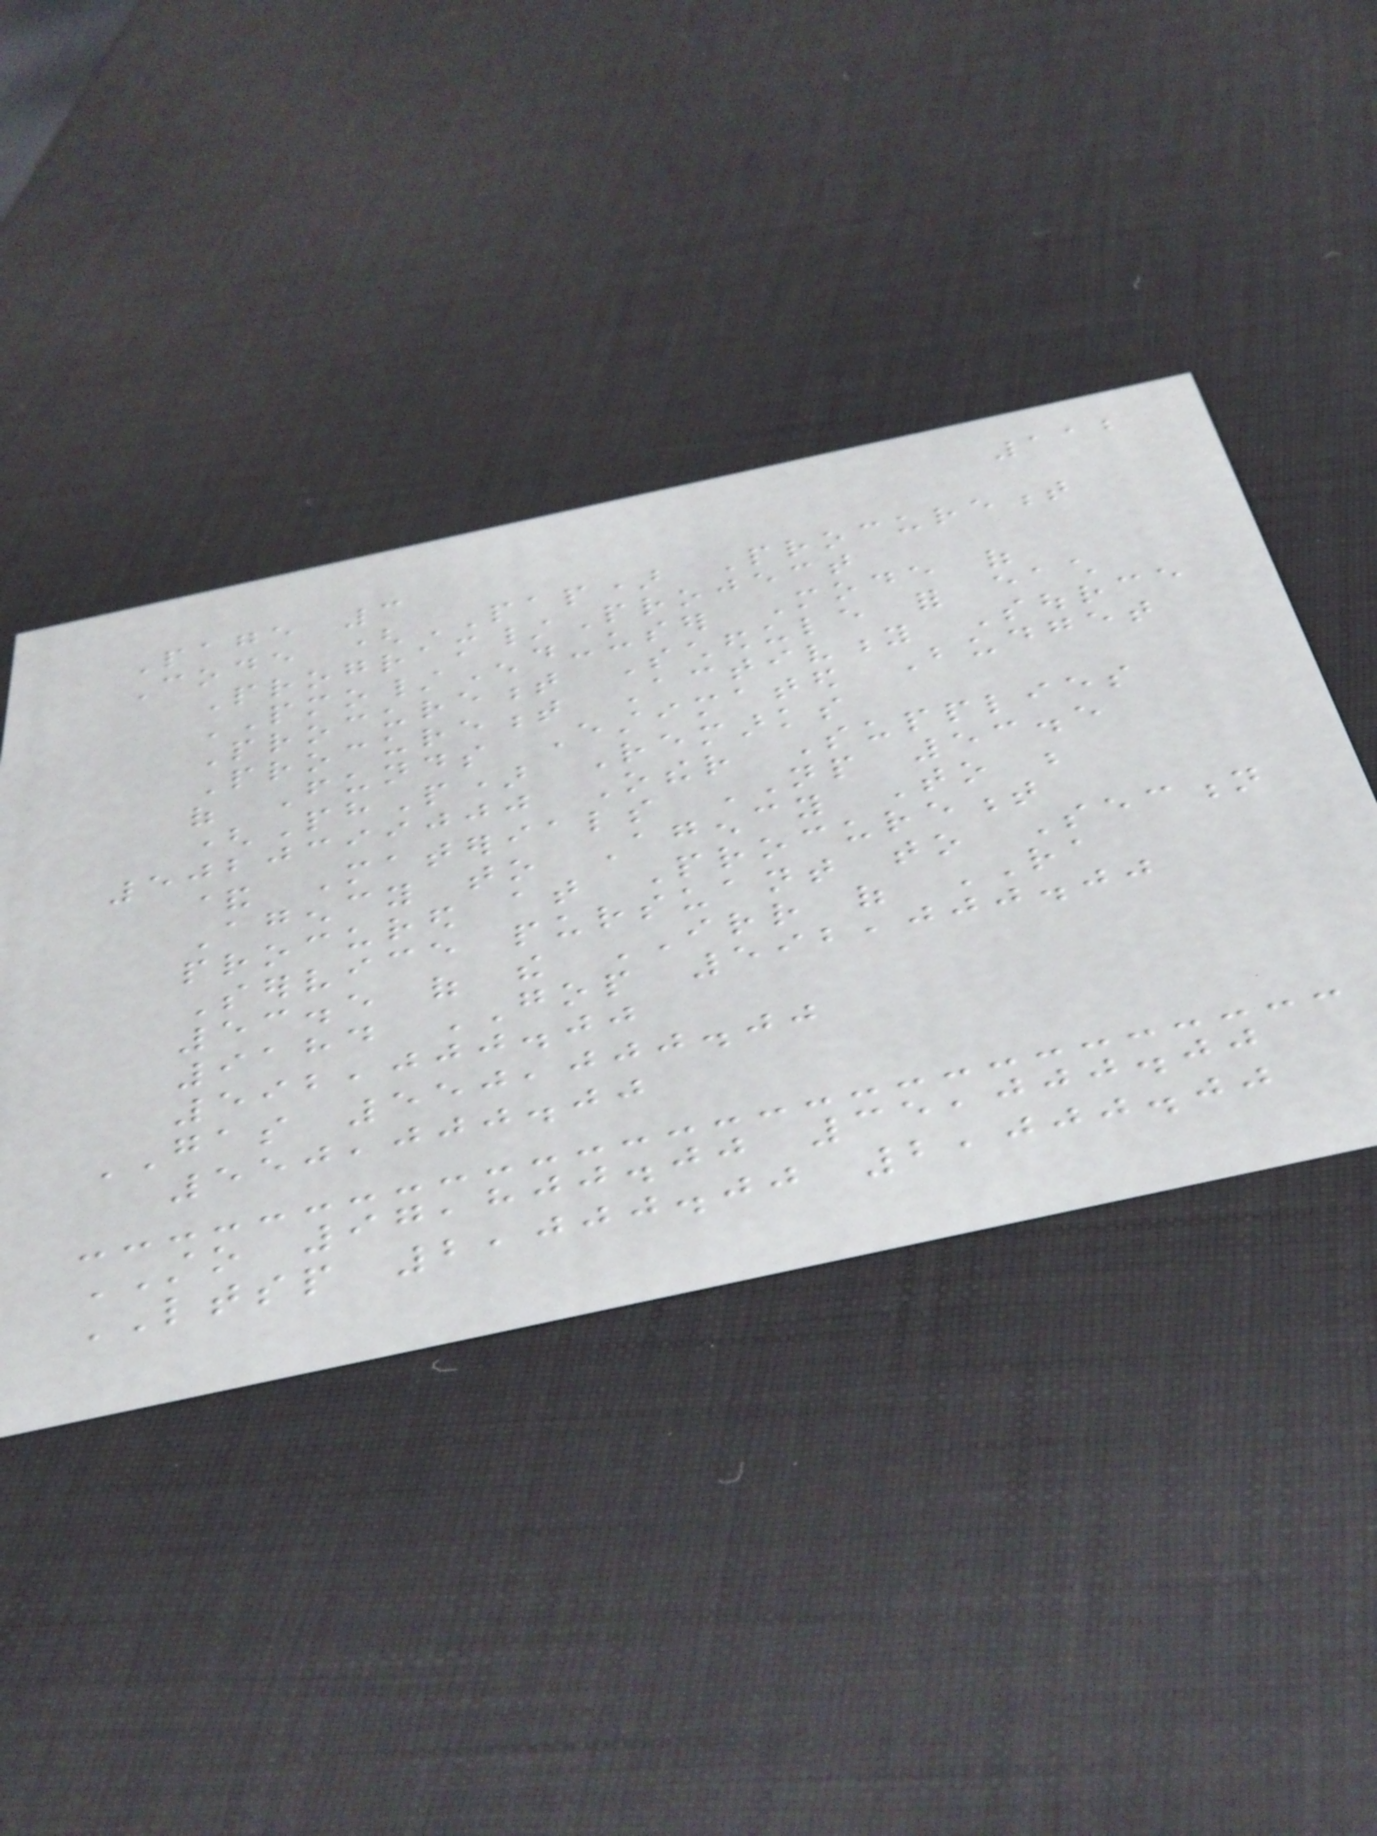112
Page 3
Code (PAP) Procurement
Program/Project
PMO/End-user Mode of
Procurement Schedule for each
Procurement Activity Source
of Funds Estimated Budget
(PhP) Remarks
5020399000 Other Supplies
& Materials NP 53.5
Agency to Agency To be
procured at Procurement
Service pursuant to Section
53.5 of the IRR of RA
9184 GOP 592,000.00
592,000.00
GAS 550,000.00
550,000.00
STO 97,800.00 35,000.00
LTSP 2,000.00 2,000.00
